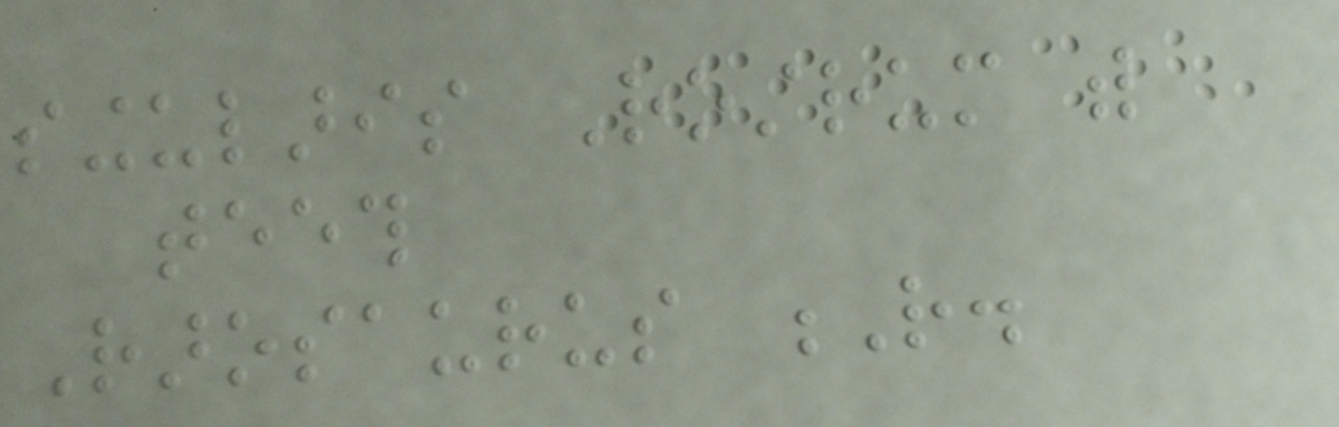singularis Rostrum with
teeth
Rarosaurus R.
